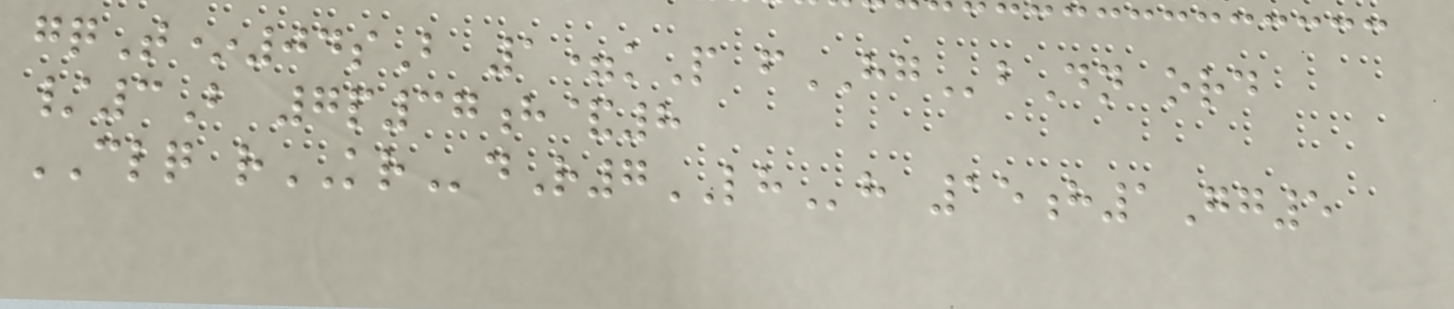gqT*04sB 1=kP fHGbDn ord
/3B 7p37h&8
CLQ rKRdR7LHh 15h1Gg5
